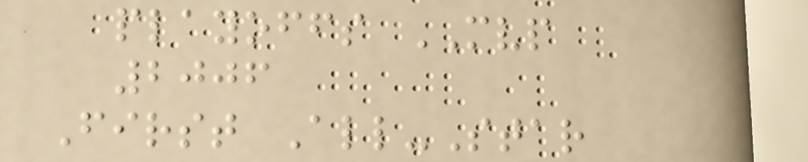playoffs MVP
2006
First All-Star
